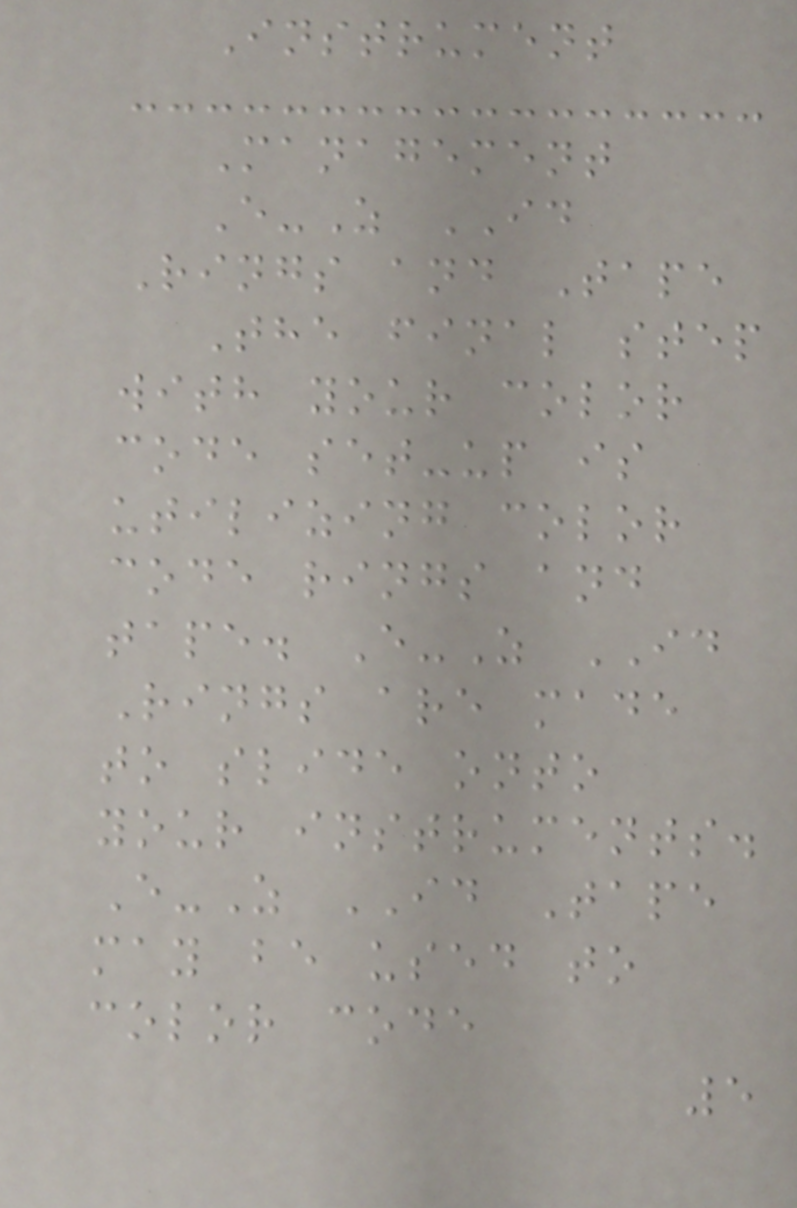Instrument
Management
E-Z ID
Rings and Tape
The final step
with your color
code set-up is
utilizing color
code rings and
tape. E-Z ID
Rings are made
to slide onto
your instruments.
E-Z ID Tape
may be used to
color code
5
